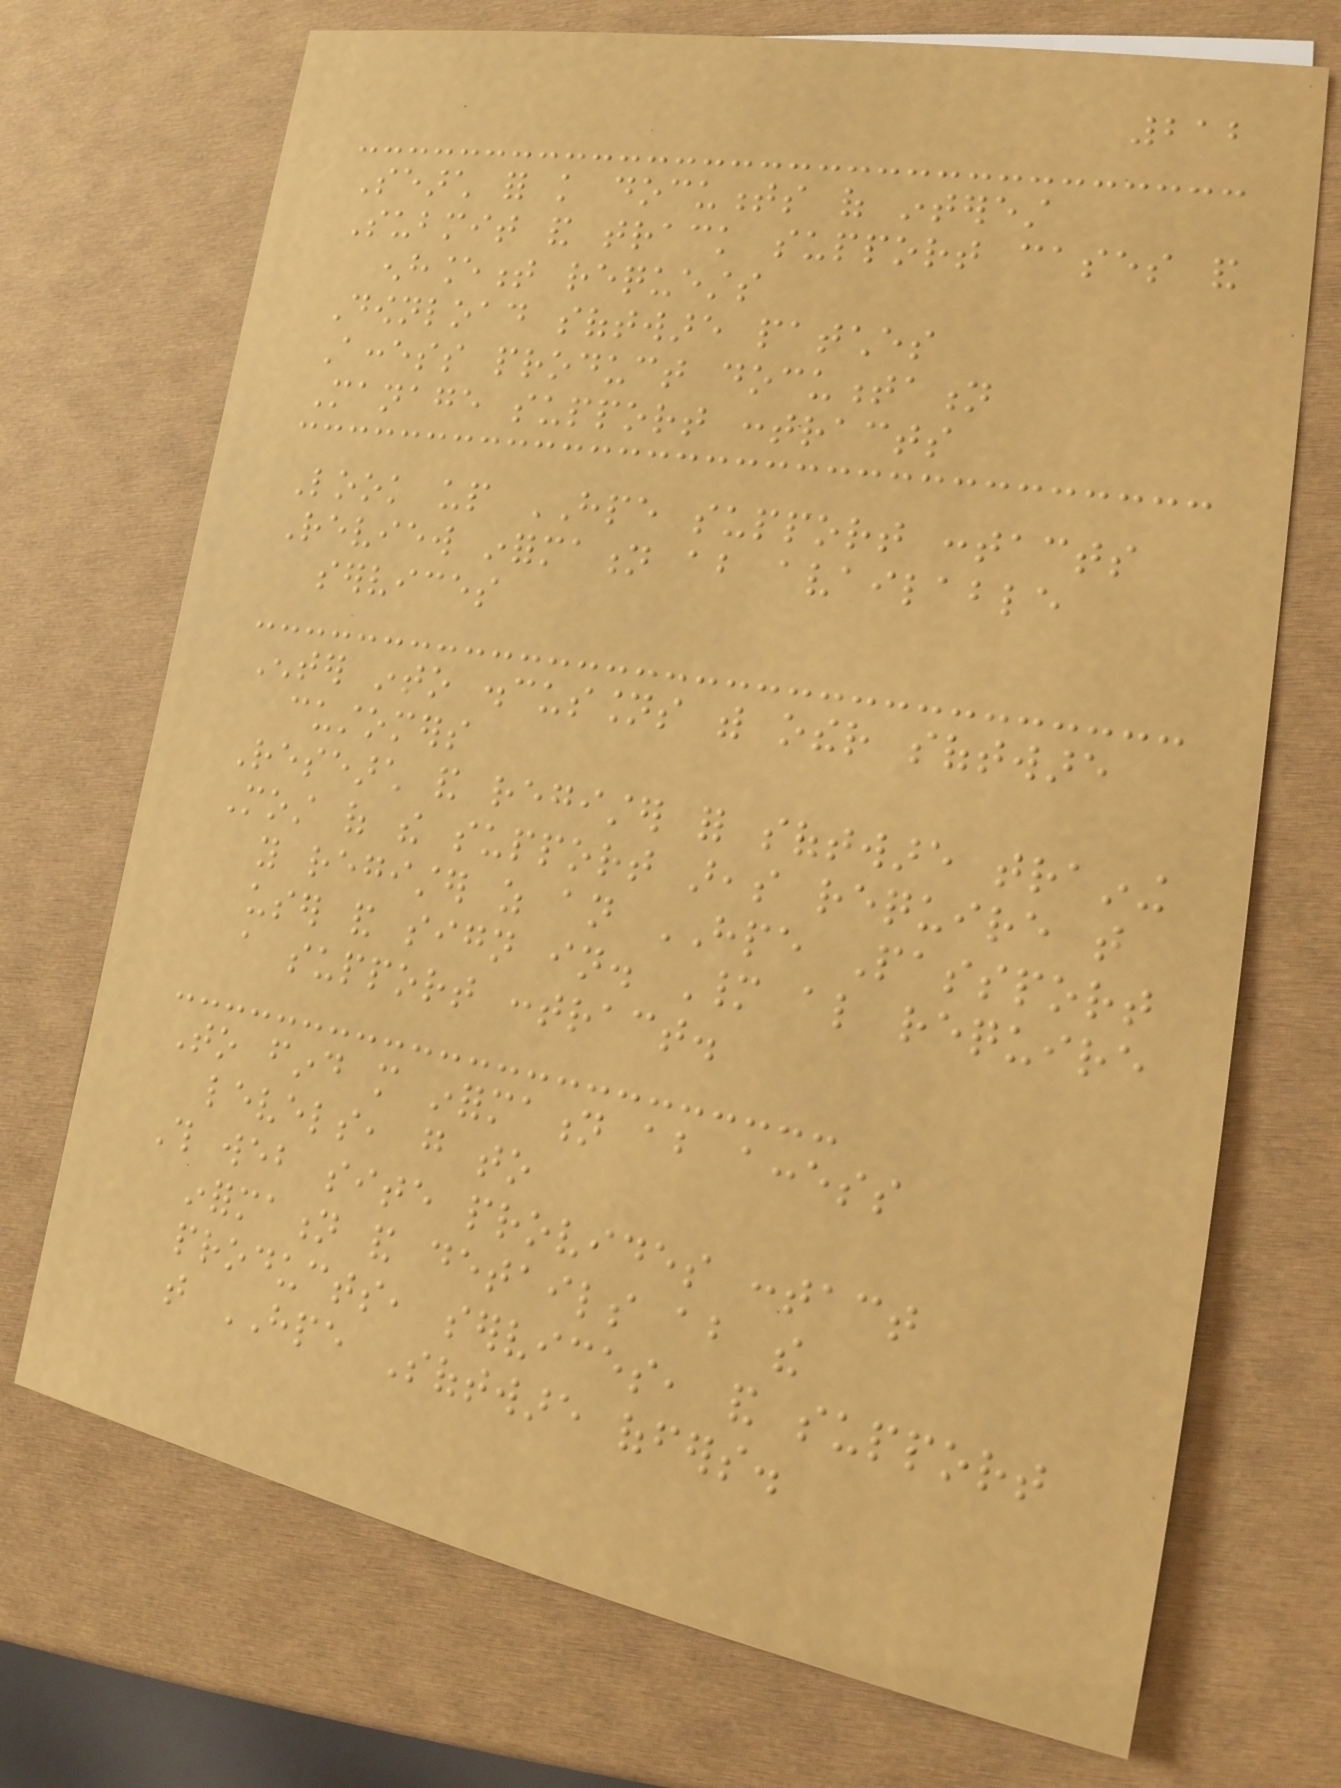212
Search for knowledge documents of interest
Submit and track support cases and
enhancement requests
Download software patches
Access product documentation
Manage support contracts
Look up HPE support contacts
Review information about available
services
Enter into discussions with other software
customers
Research and register for software training
Most of the support areas require that
you register as an HPE Passport
user and sign in. Many also require
a support contract.
To find more information about access
levels, go to
This web site provides contact
information and details about the
products, services, and support
that HPE Software offers.
